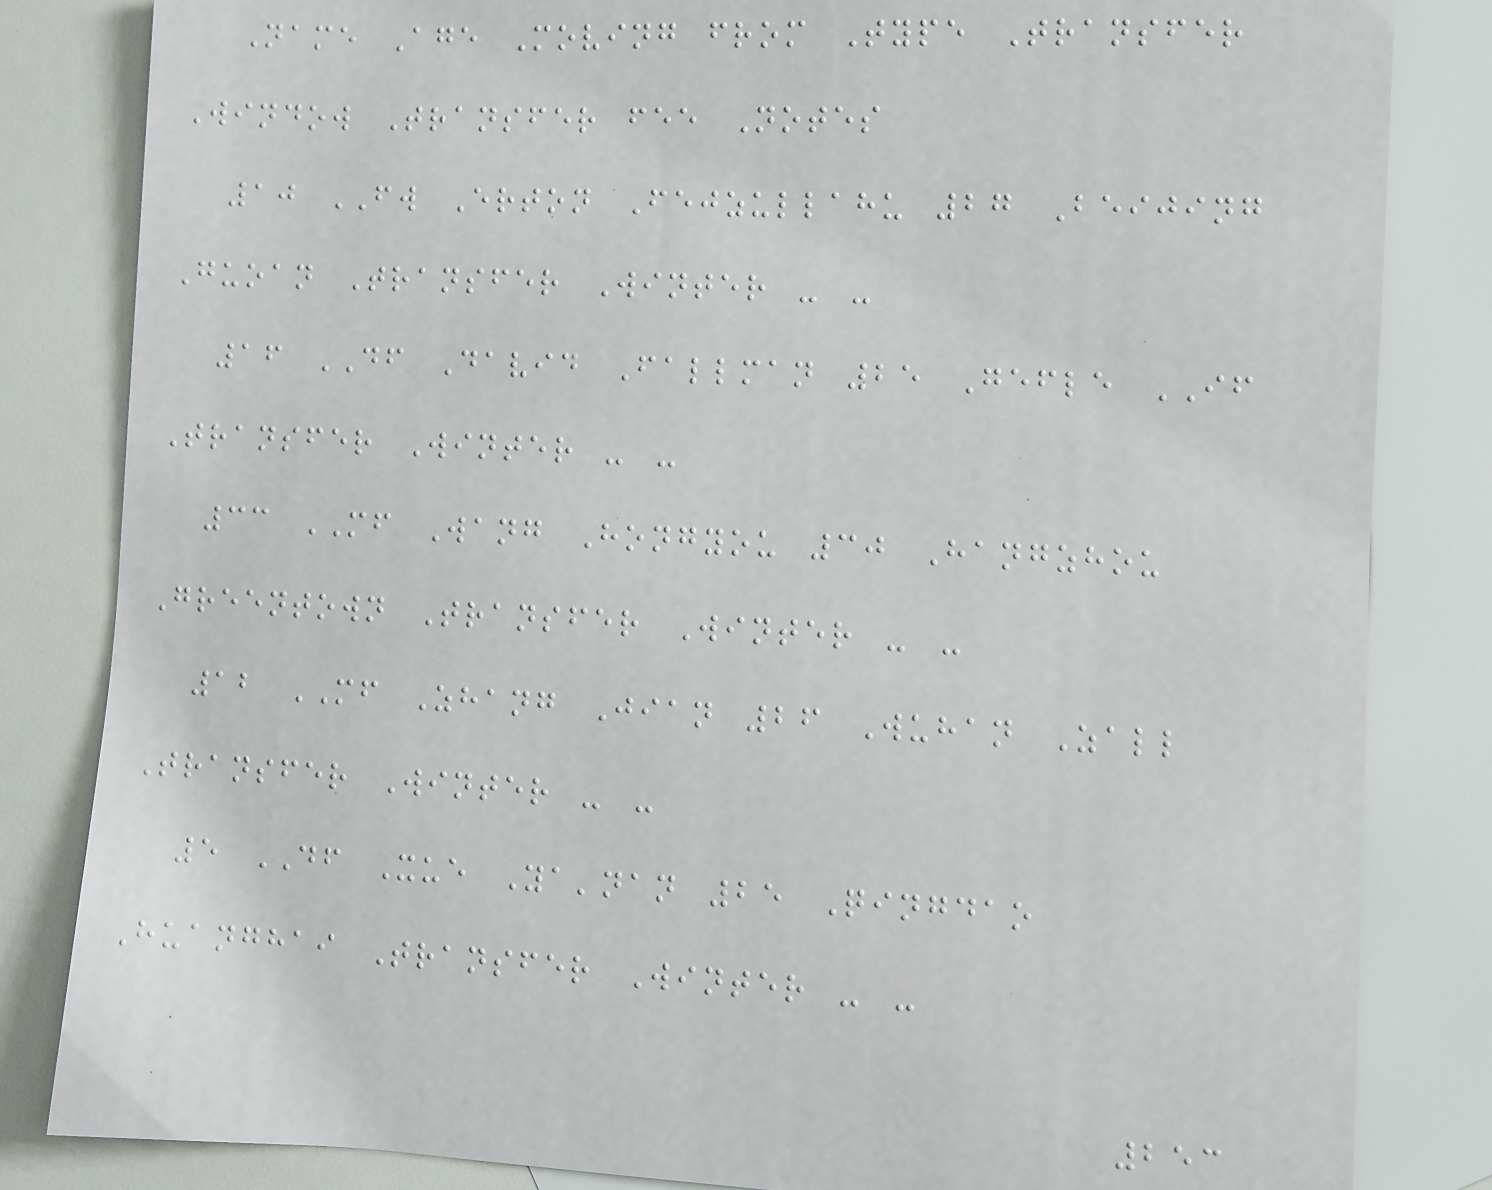Name Age Moving from Type Transfer
Window Transfer fee Notes
10 FW Erton Fejzullahu 27 Beijing
Guoan Transfer Winter - -
16 DF David Fallman 25 Gefle IF
Transfer Winter - -
33 MF Wang Hongyou 30 Hangzhou
Greentown Transfer Winter - -
12 MF Zhang Jian 26 Wuhan Zall
Transfer Winter - -
5 DF Xue Ya'nan 25 Qingdao
Huanghai Transfer Winter - -
253
